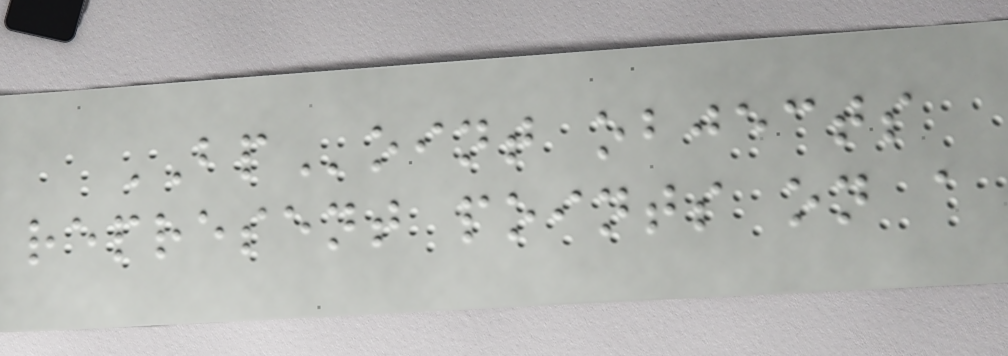BPoint objects
represent points on a
